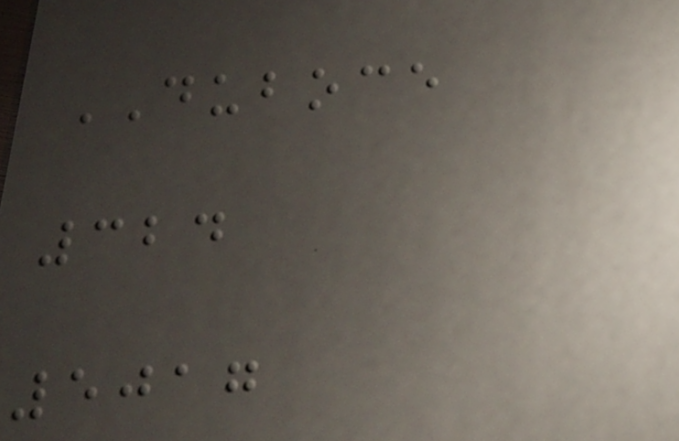DUBOCE
324
5017
